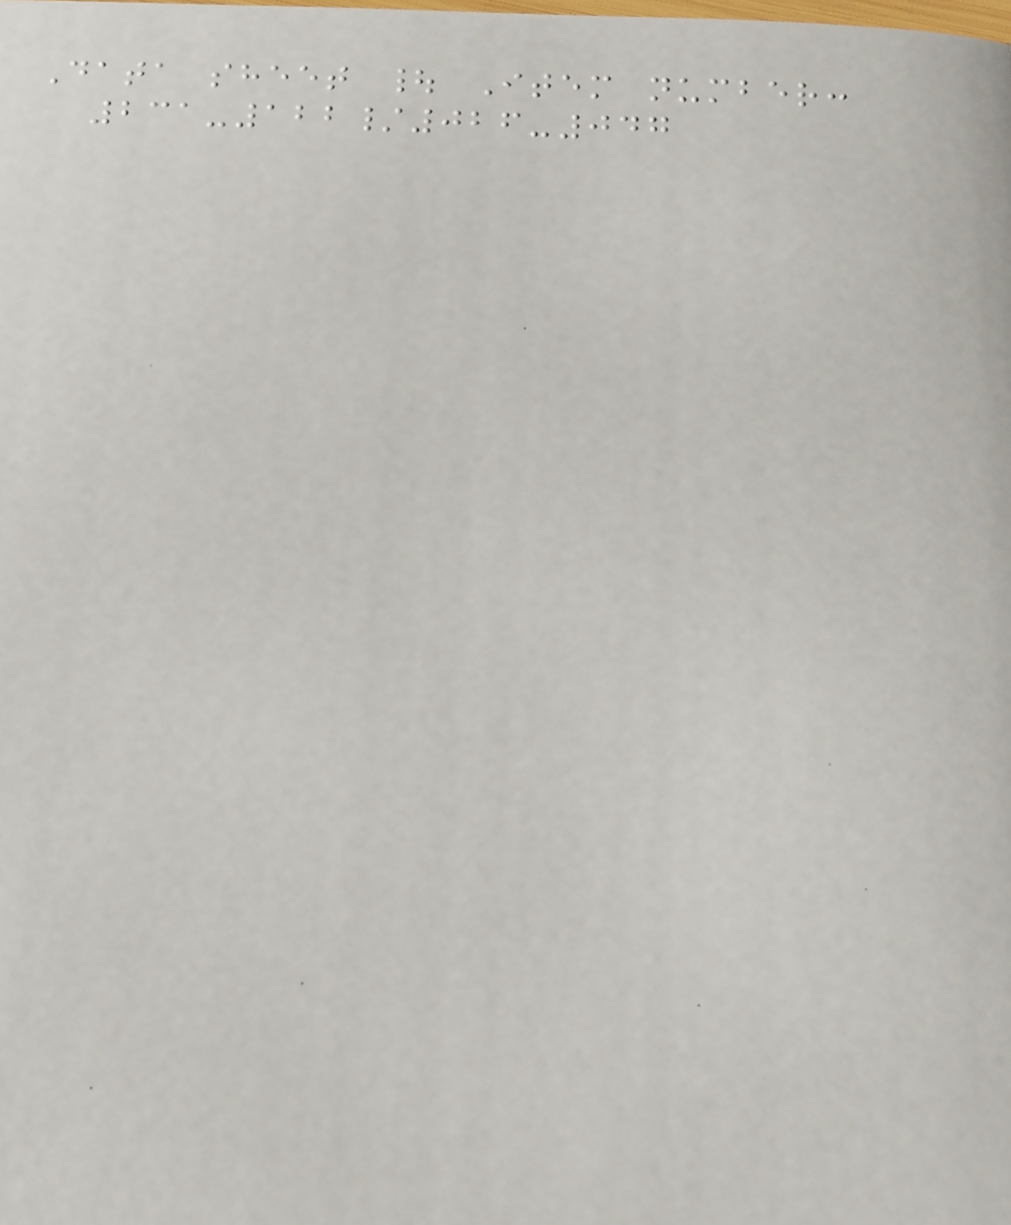Data sheet | Item number:
231-122/026-047
